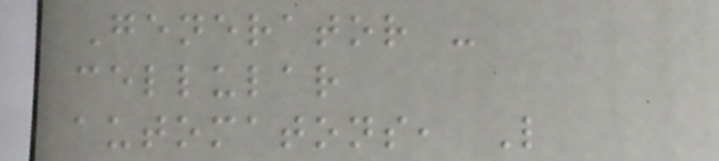Generator -
cellular
automatons, L
